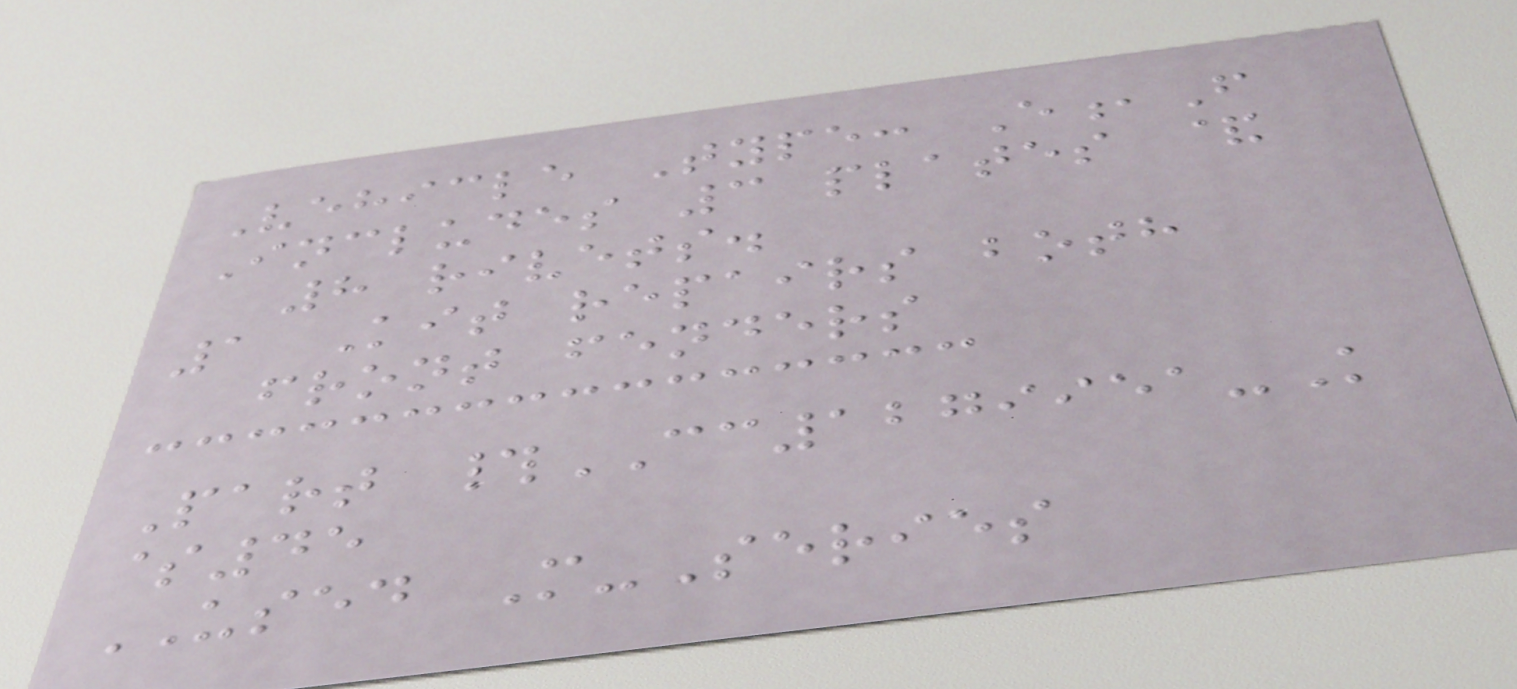Vehicle Type: E,F
Includes 3 plates &
8 rivets.
1 Kit repairs both
front fenders
Part #CC1279951-K
$45
USED M-Series
